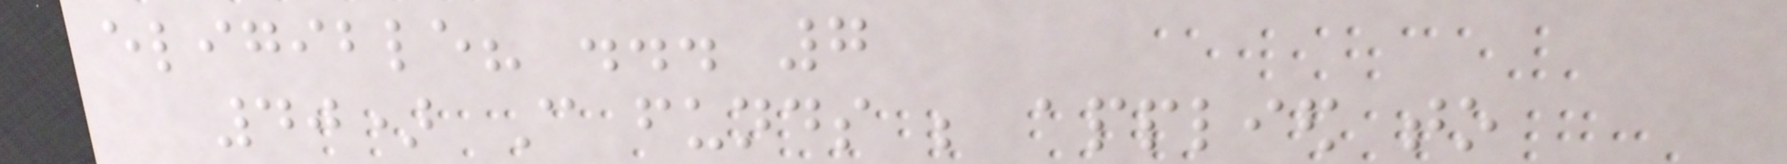eligible? ... 7
40) Can funds be applied to
